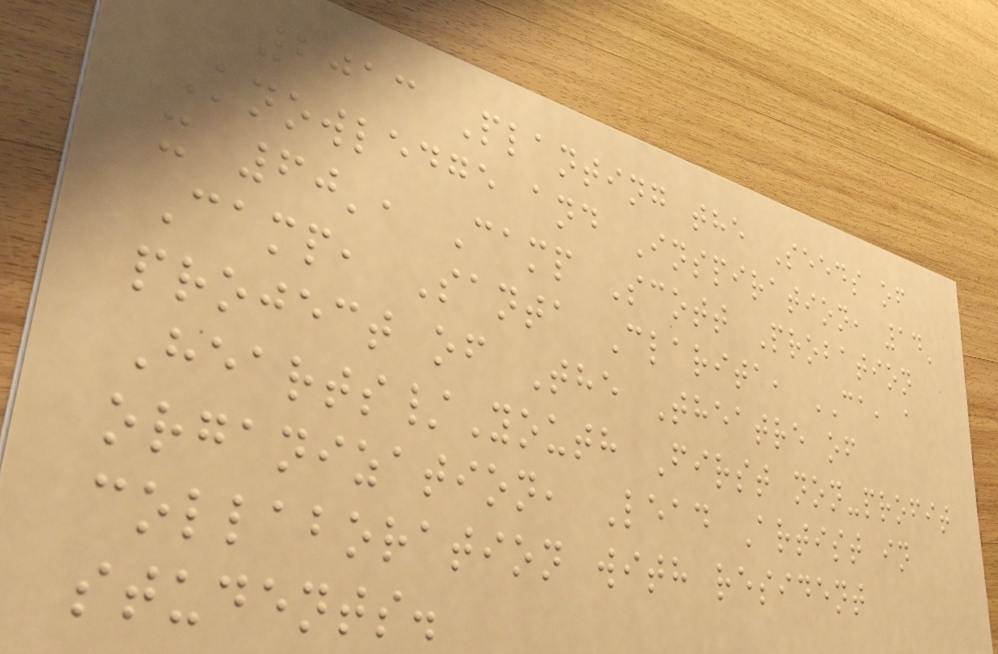2013 Planting the Seeds of
Knowledge and Inspiration, 14'
x 60', Camp Scott Probation
Camp, Santa Clarita, CA, a
project of The Theatre of
Hearts/Youth First non-profit
organization, Lead Artist in
collaboration with resident
students.
